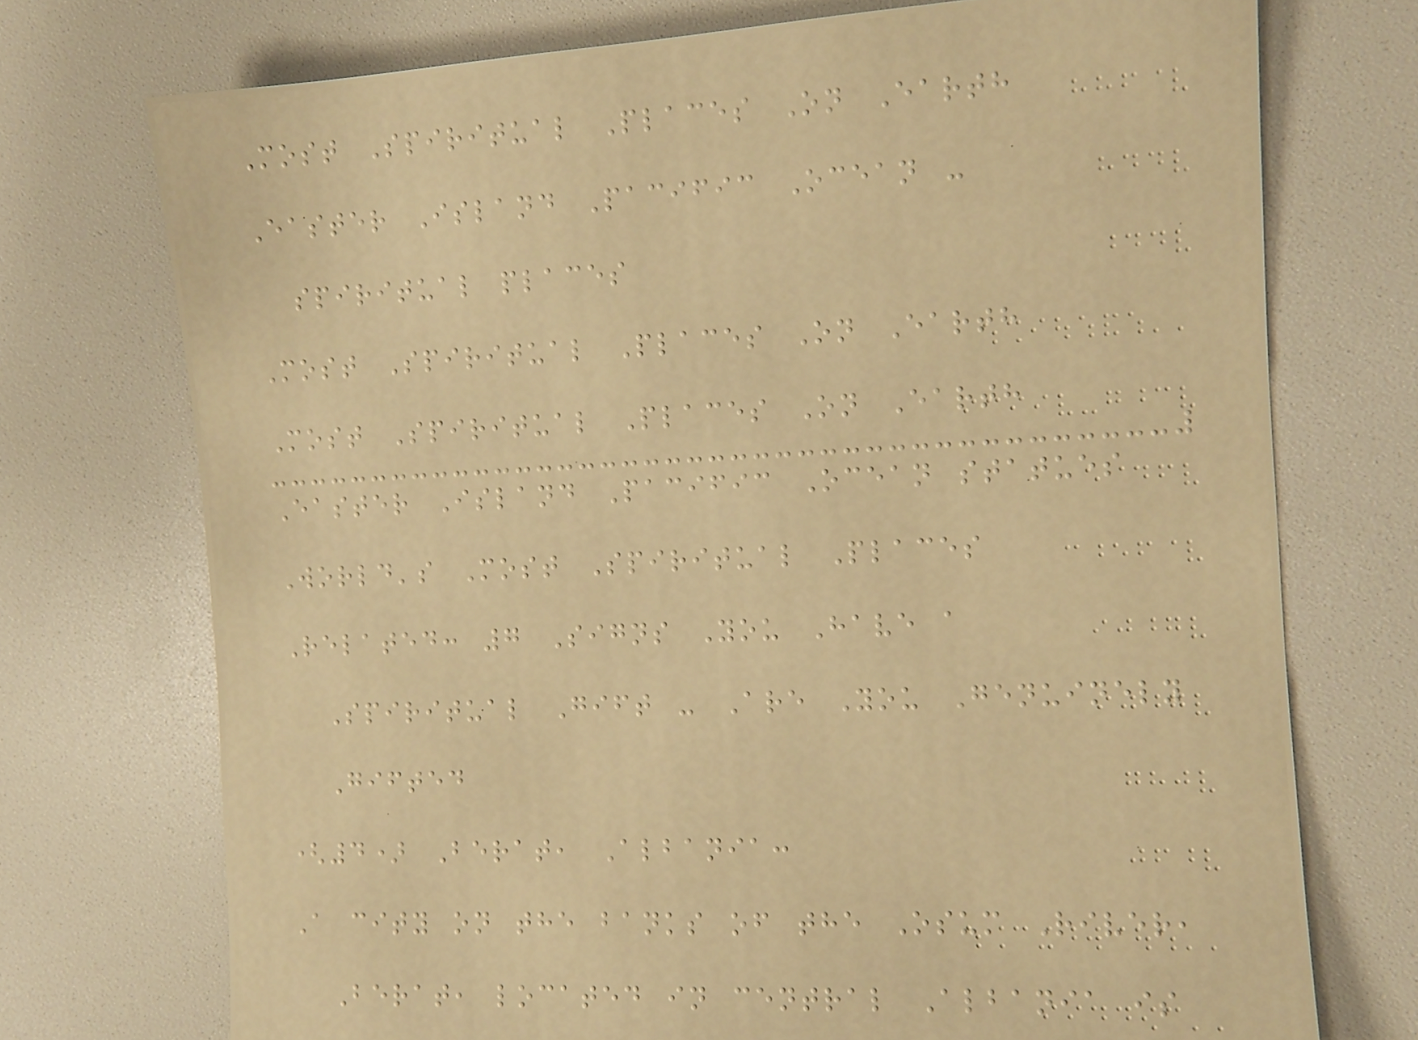Most Spiritual Places On Earth
Easter Island Pacific Ocean -
spiritual places
Most Spiritual Places On Earth
Most Spiritual Places On Earth
Easter Island Pacific Ocean statues
World's Most Spiritual Places
Related: 7 Signs You Have a
Spiritual Gift - Are You Genuinely
Gifted
(4) Berat, Albania:
A city on the banks of the Osum River,
Berat, located in central Albania is
